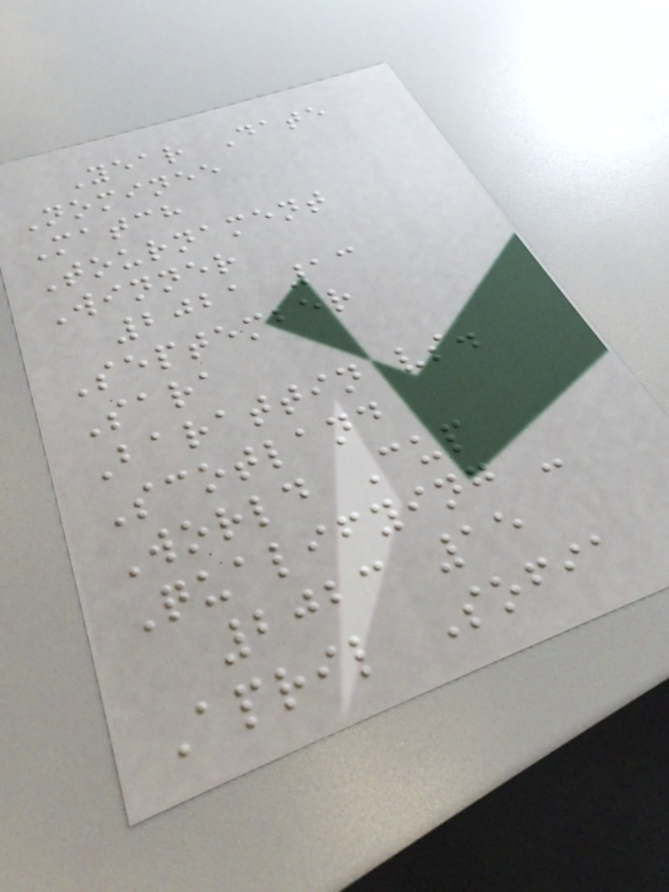Year Date
Nominee
Match
Tournament
Winner
2021 13
September
Sara
Barattin vs.
Scotland
World Cup
Qualifying -
2023 15
April Sofia
